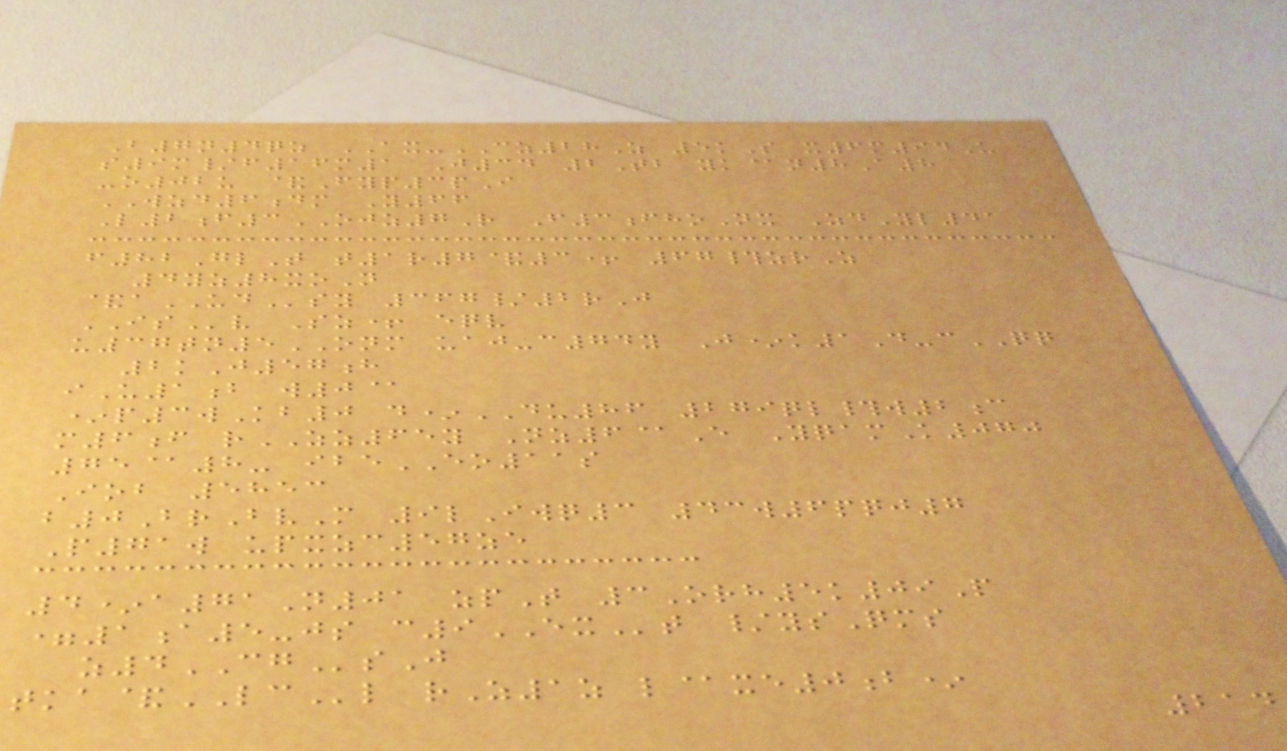B7n4qz AX-CZ28Z 5kS x6m94U
s9m/f16m1 J34 2Tb yk@n8A8
-o02u &Fyp3pI
WZD6dm Y66
L2f3OJZ7R F3fhoNx ZdYl41
f82GlT t1r7&3+ 67#zrZ
4yz8xoN
&aUDsy 367/2rJ
ISv Sz+ eqv
u37tn5ONM uaj-c74y J*k1D-cQQ
2kJ57h
iU1b w0@
*p3wKb0 d*DU86 279ql#w2c
m6f rZZ65y Nz6@E YqamK070
75@8- ibeEO11s
Iob 5853
b0BrBvM 9lIwq3 43w6pqj7
P71w upxzc57ze
4*a71N01 zpT 3Orh5k09P
=1a5-js c9EXt /ysQms
z4CGsJ
tka&LCl rZ1z l@xe0b*
214
